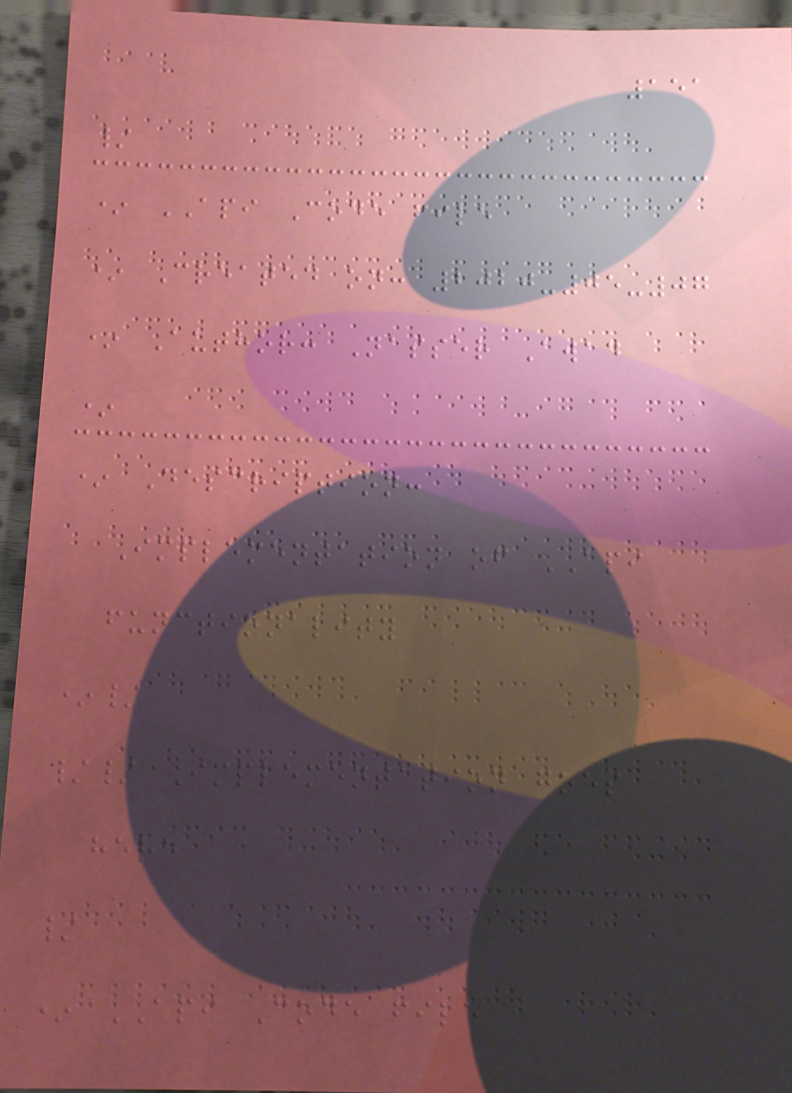151
/
* API Code file
* Created on: 2020-05-07
* Author: Nasser Awad
*
* Description:
Implementation of API
functionality
*/
// Implementation goes
here
/
* API Code file
